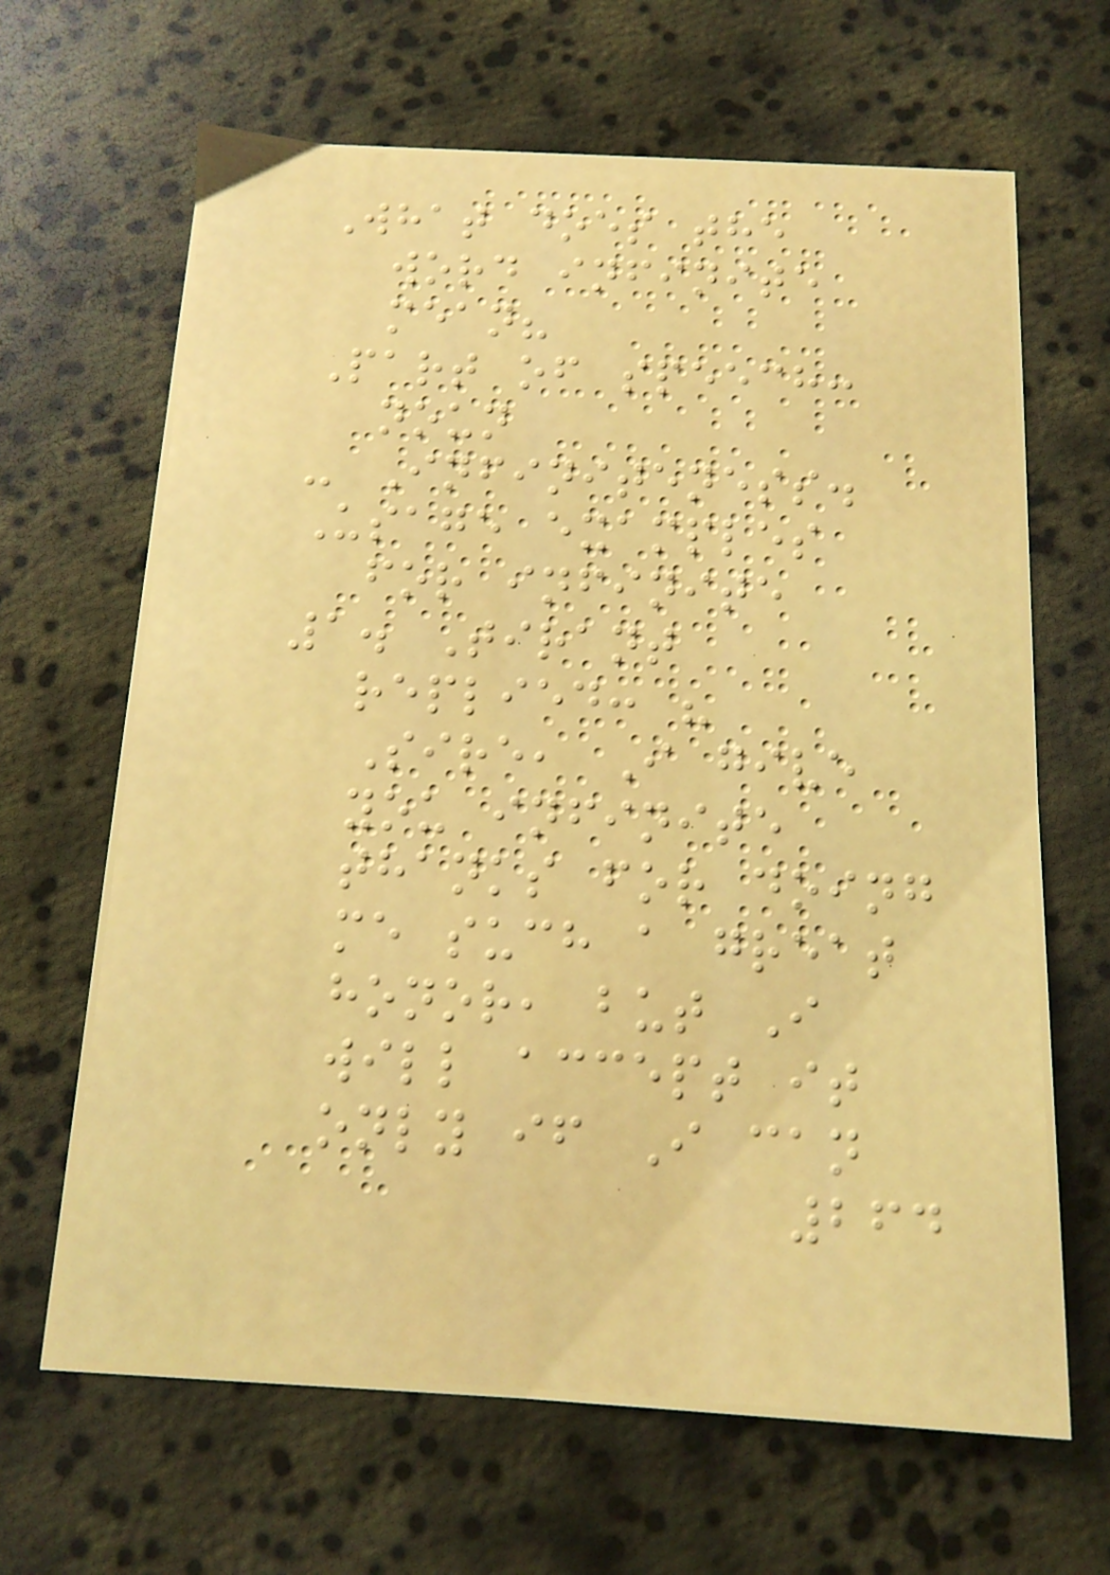What does the
word infinite
mean?
Part of speech:
noun
- Infiniteness.
Usage examples
for infinite
1. Tirant
replied: "
Sire, I give
you infinite
thanks for doing
me such a great
honor, but I
will accept it
only if I can
264
